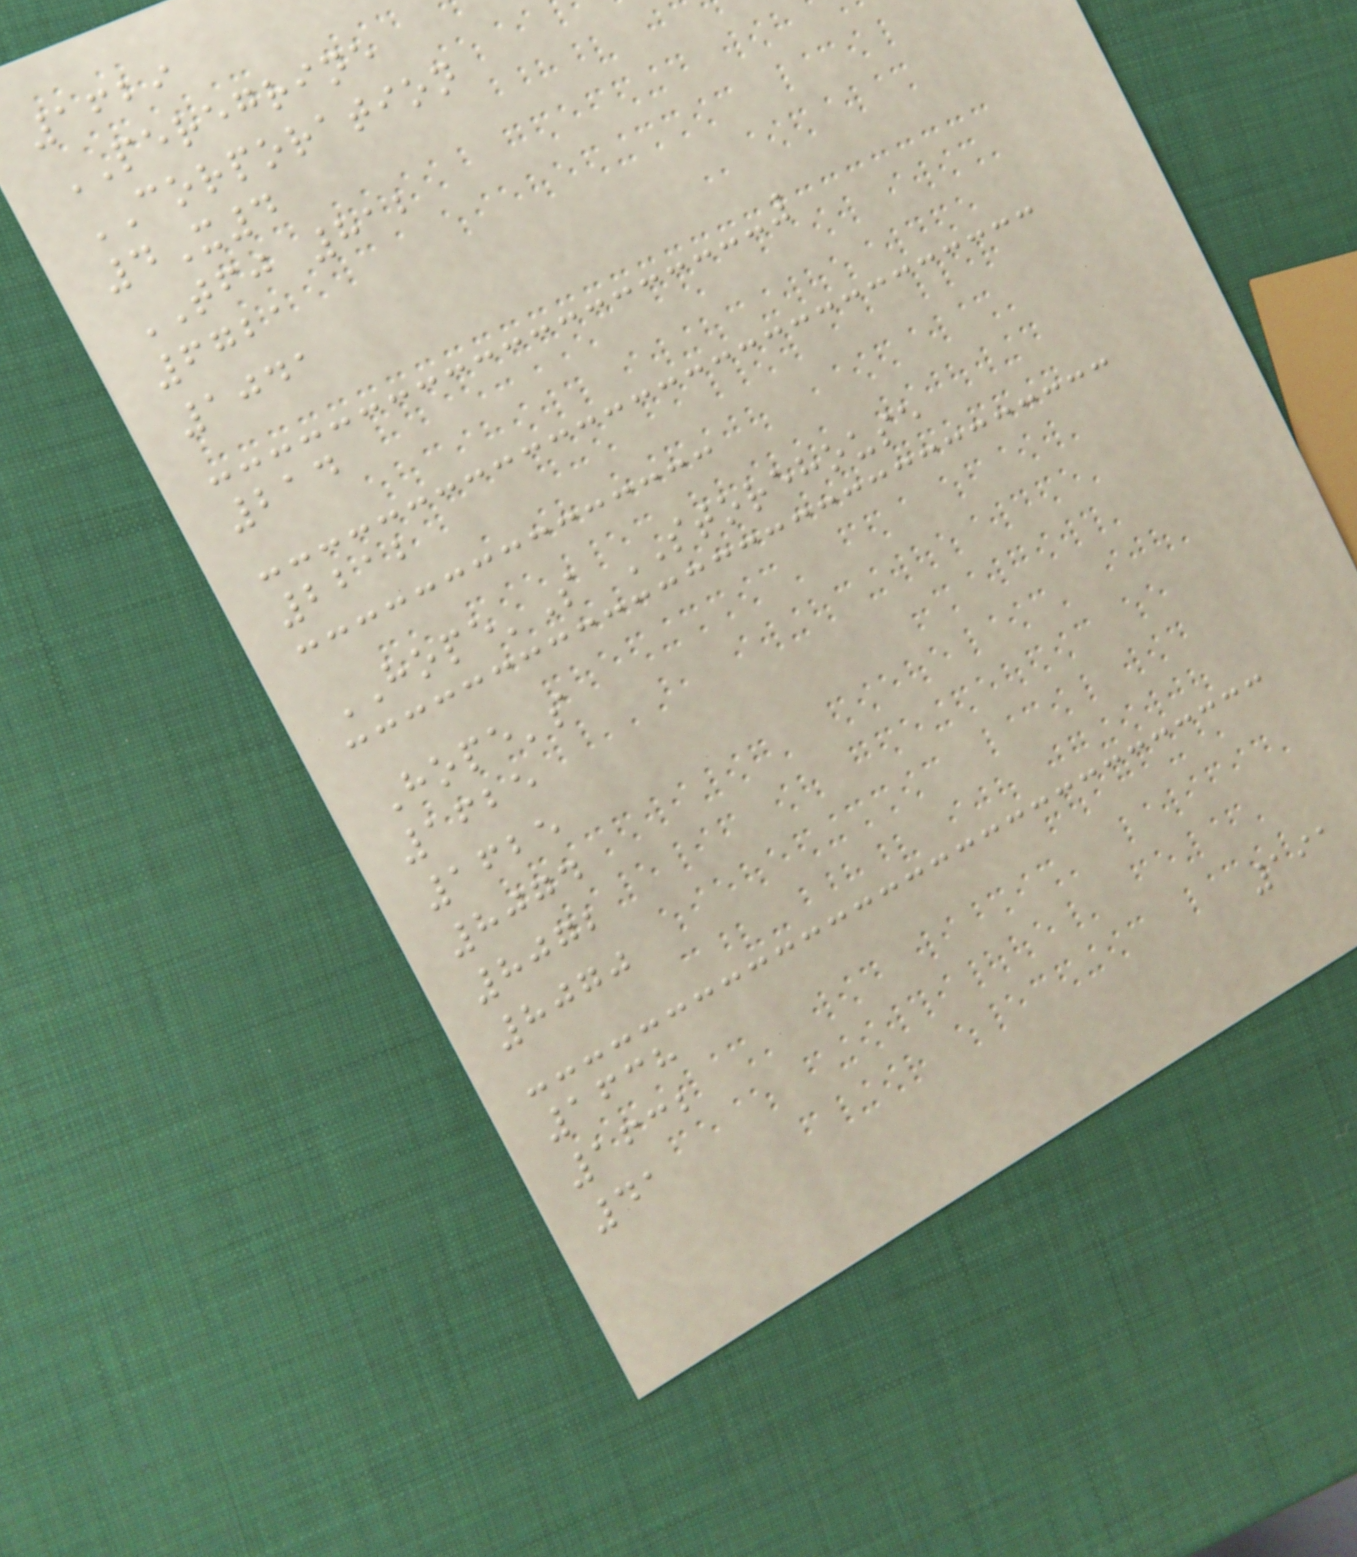1629
PEREGRINE
CORPORATION
4X4
TFJ 812
6721
1041
214
2212
HOPE'S STOREHOUSE
Hope's
1625
1625
8074
8072
8070
1638
1632
41
191
